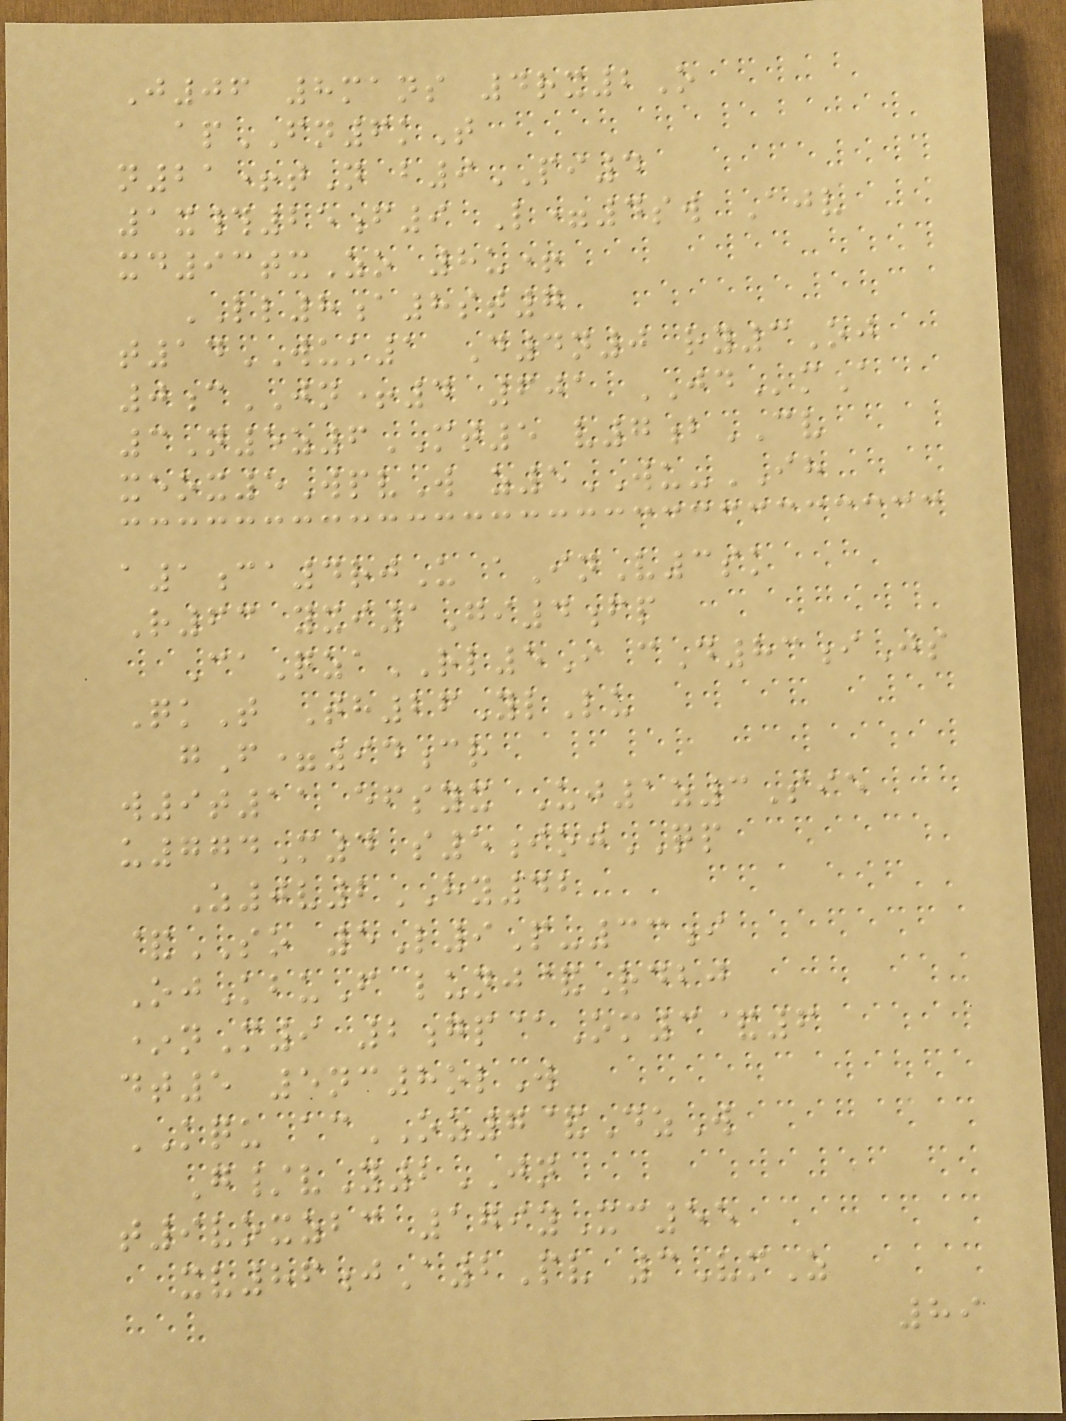J06 8mans 4rx2O
apFN6kT
n21+tN b9PI4
1x#25f9 L=4sw Ajv
xd93txZo 8u+
LL8a8st7
t14WUK1 D4n0 ry3Oj
0cJN+4 601 JDmA
3N5z6MT5 v7bCV
xeox5WpvW z5WU-IH
a1ca4rjU aInV3sk
R63 yxi1Gi4fp
CaQzaRL5I cD83iJs
QkT Th26YlLu
gF=94cr
w9t11 efsyx Uj1z3Sie
u774M4 s5iojQP
Z0v2HY42
&SO 5L9P-33i
OjKbuF lunj&Rdbj
*nM9 2gp@Om3&6
dt5 5nc8olW
KQU acOZ7&DzW
G/vY2JN
t9voxzbc 179yXc55
xv86jA2Pv 3VmZ
89
